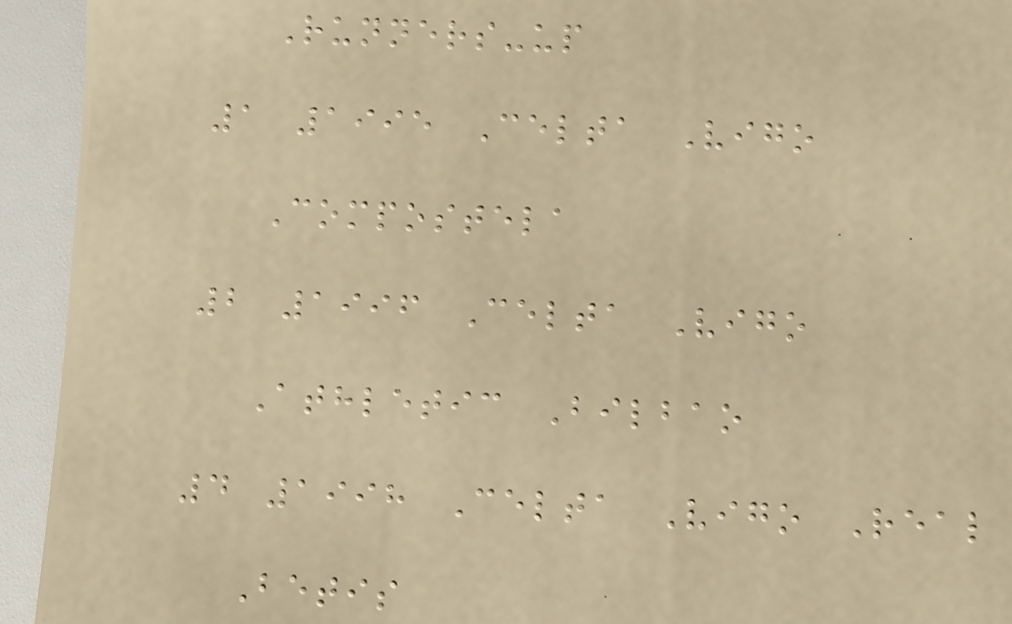Runners-up
1 1995 Celta Vigo
Compostela
2 1996 Celta Vigo
Athletic Bilbao
4 1998 Celta Vigo Real
Betis
